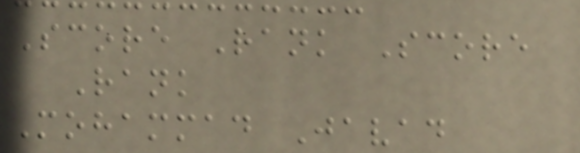Score Rank Score
Rank
Mohammad Javad
